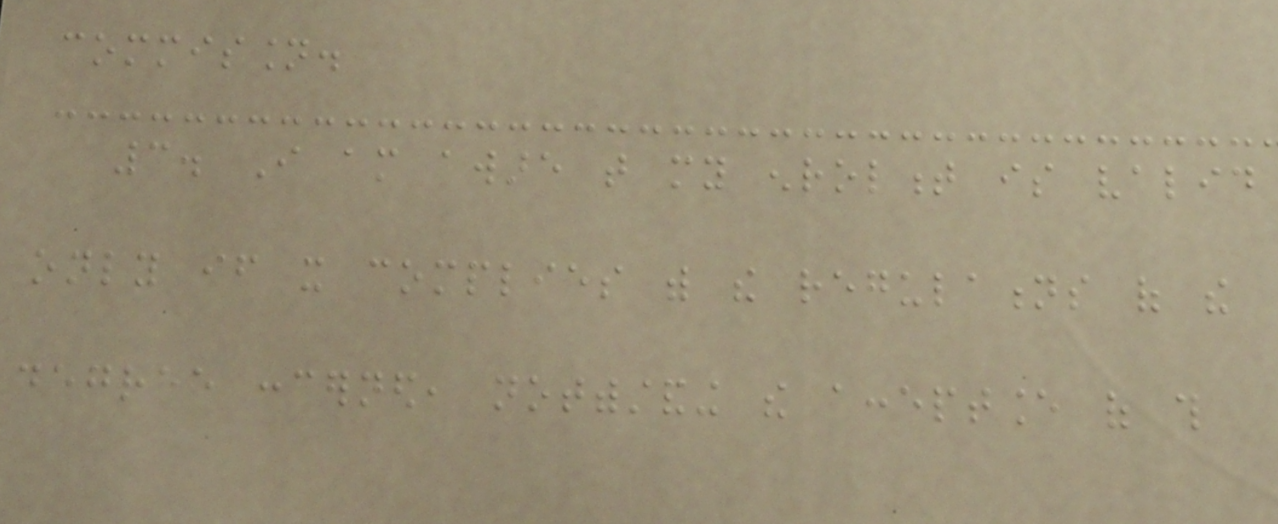commission.
3. I am aware that my enrolment is valid
only if it complies with the regulations of the
degree concerned, notwithstanding the acceptance of this
